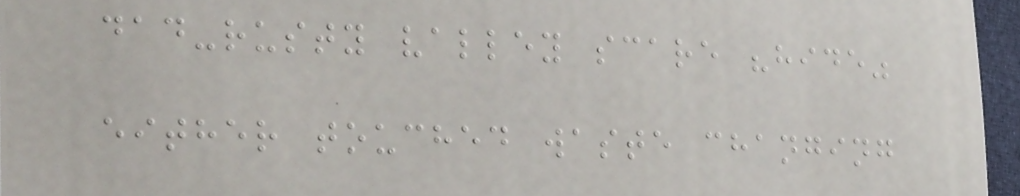dad-rusty valley scare "hide"
either touched waste changing
